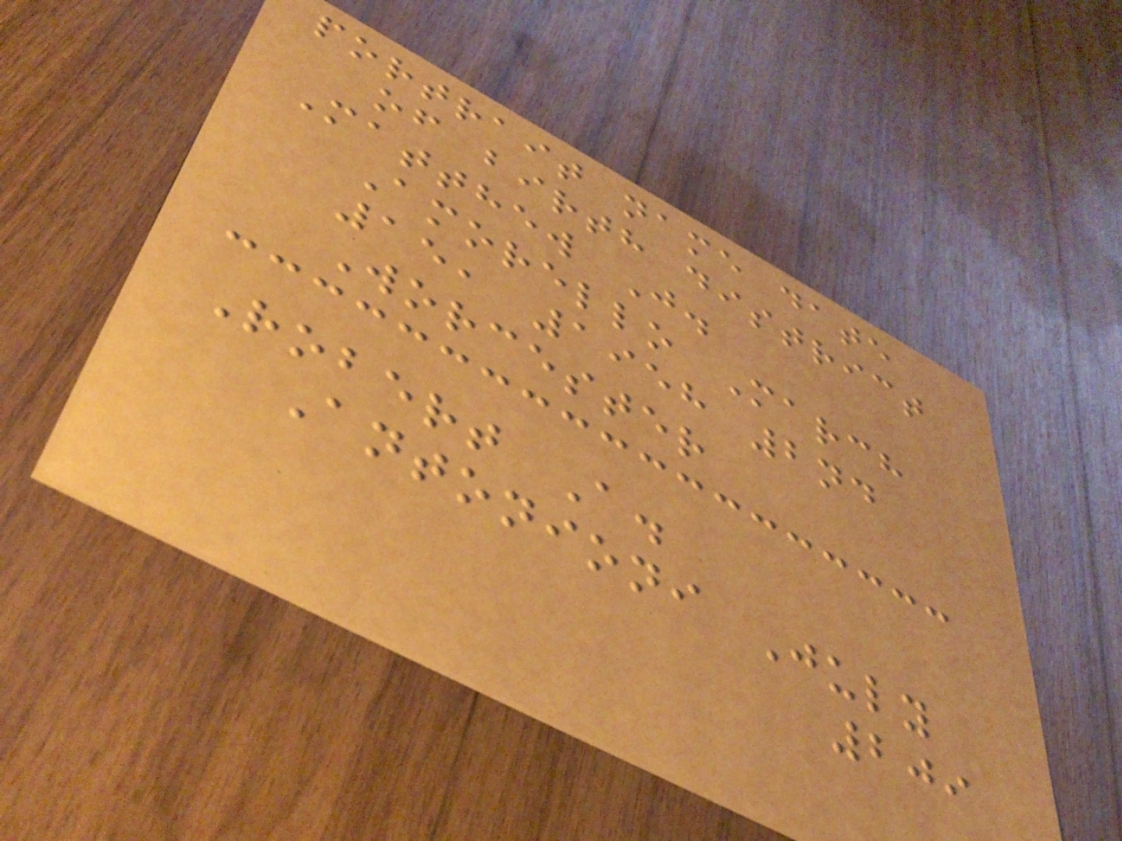portrait name date
of birth district
Matthew J.
Amorello March
15, 1958 2nd
Worcester
Robert A.
Antonioni July
209
